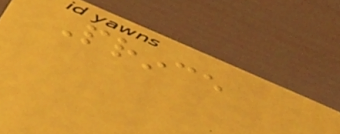Prince
